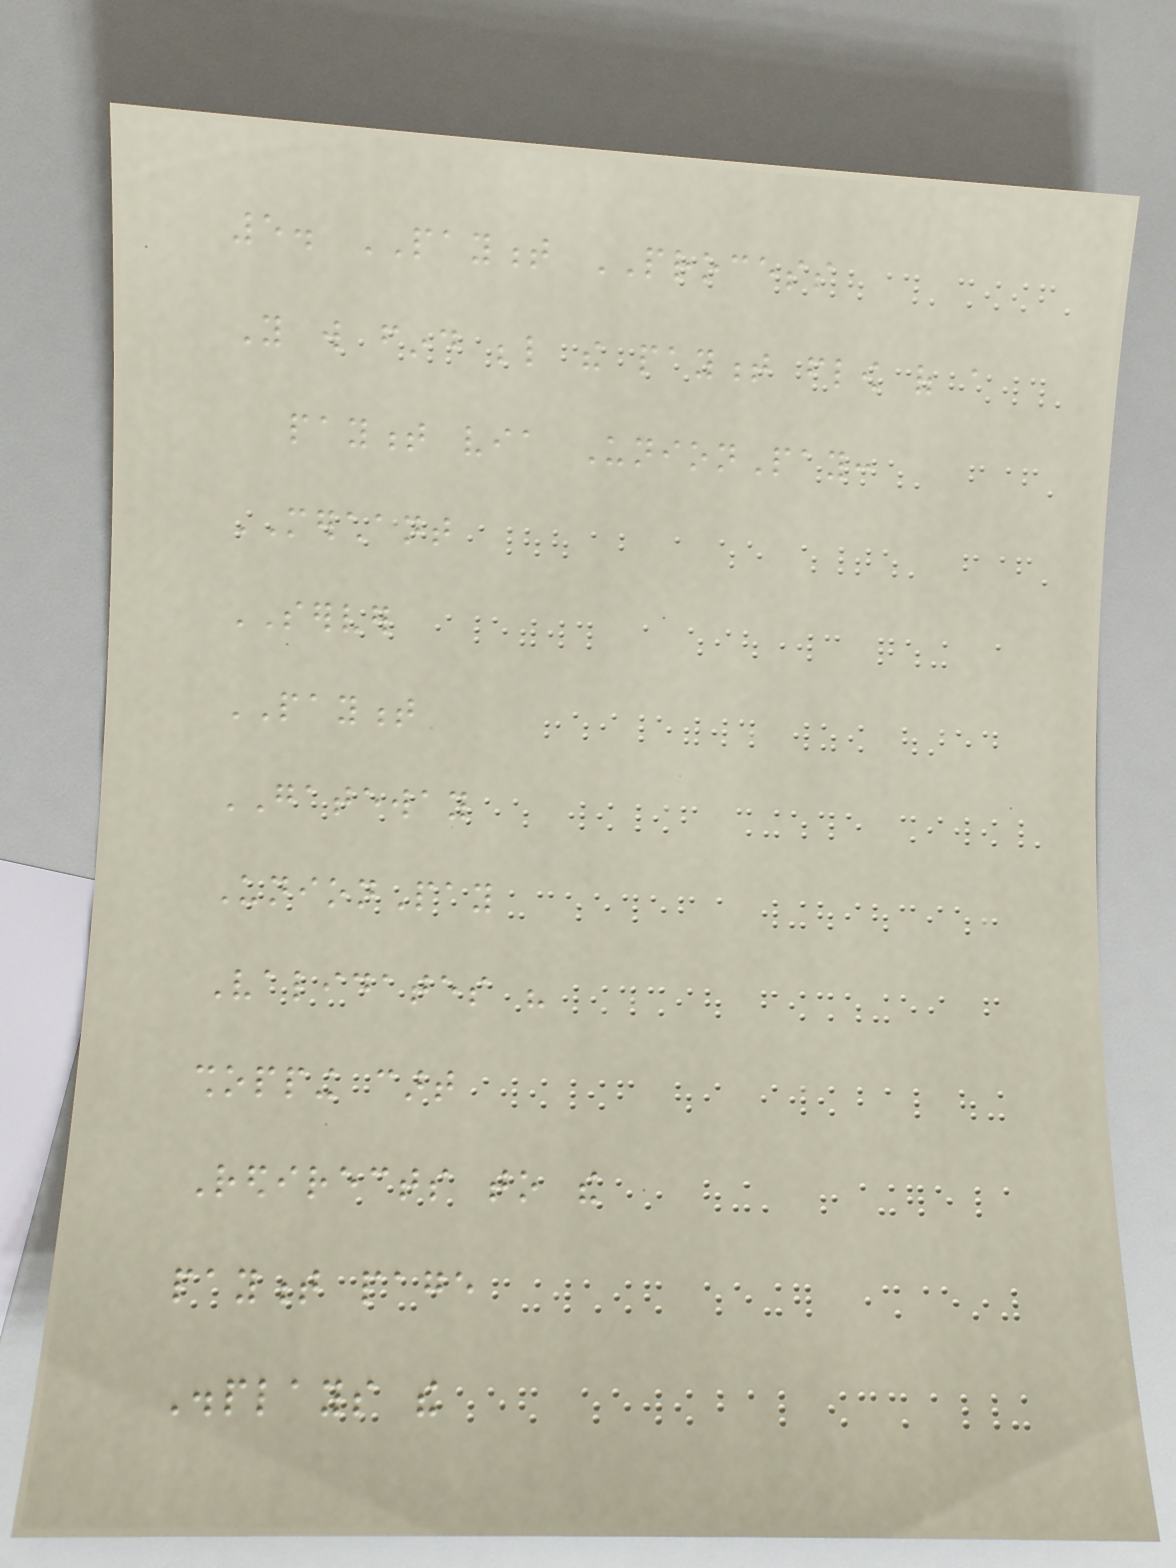5. PAYMENT PROCESS
You will find below the payment flow of a
payment via UnionPay:
MERCHANT
SERVER
PAYMENT
GATEWAY
UnionPay
Validates his
shopping cart
Redirects to the
payment page
Displays the
